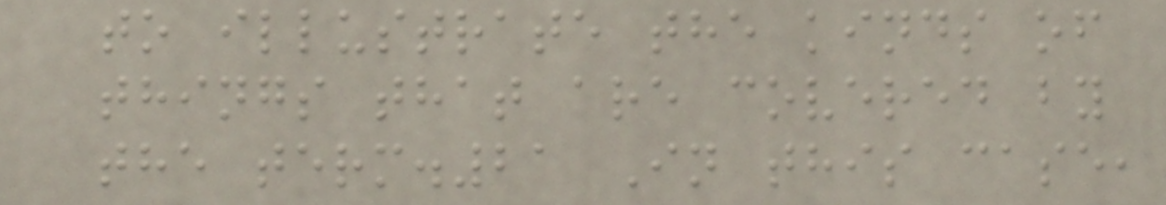to illustrate the kinds of
things that are covered by
the term.21 In this case,
